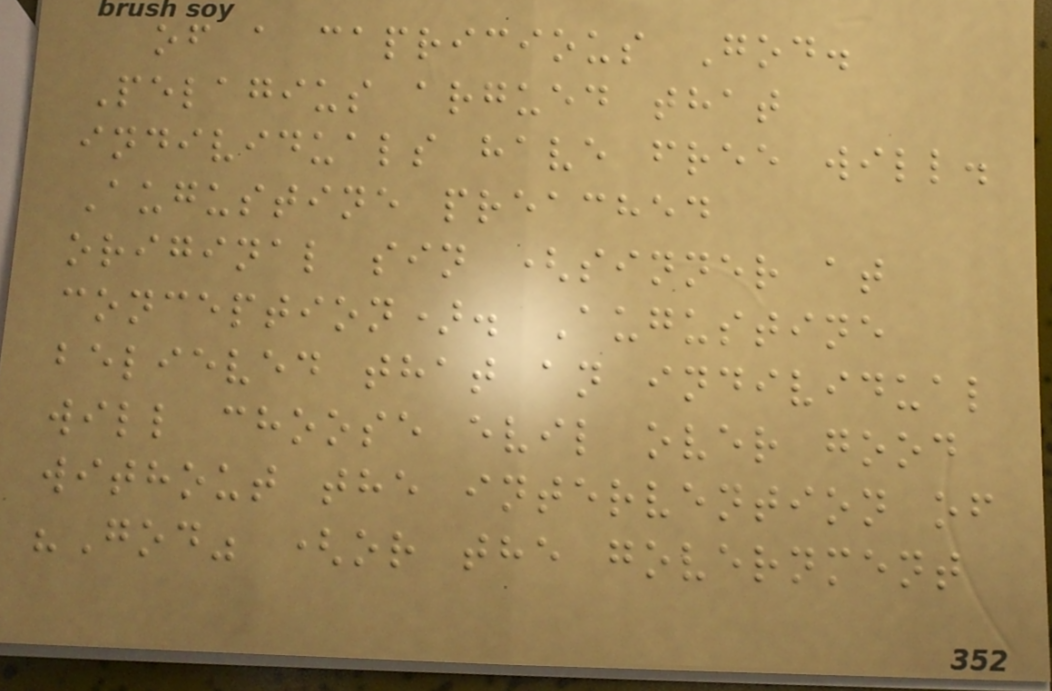of a capricious God.
Pelagius argued that
individuals have free will.
Augustine preached
original sin (sinner at
conception). Augustine
believed that an individual
will choose evil over good
without the intervention of
"God" (or the government
